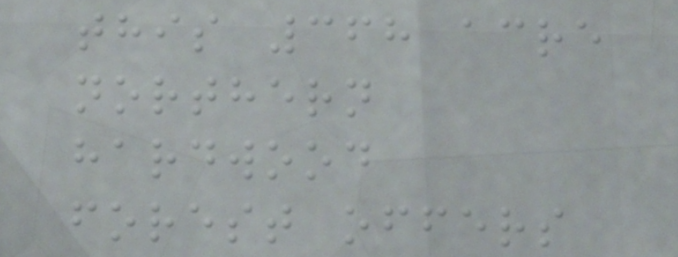this 368 acre
northern
hardwood
forest offers
